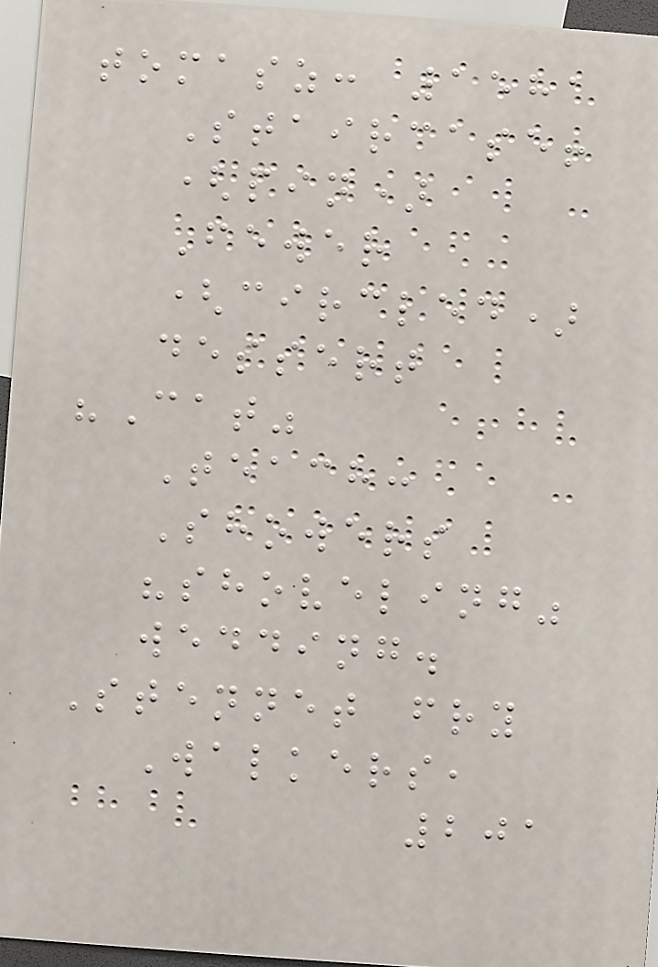tomasz: 1581
Staircase!
(pin)
Fewer
(circled)
dessert
"Cat"
Teach:
Showers
"shoveling"
wedding.
Stennet fry
Walkers,
201
